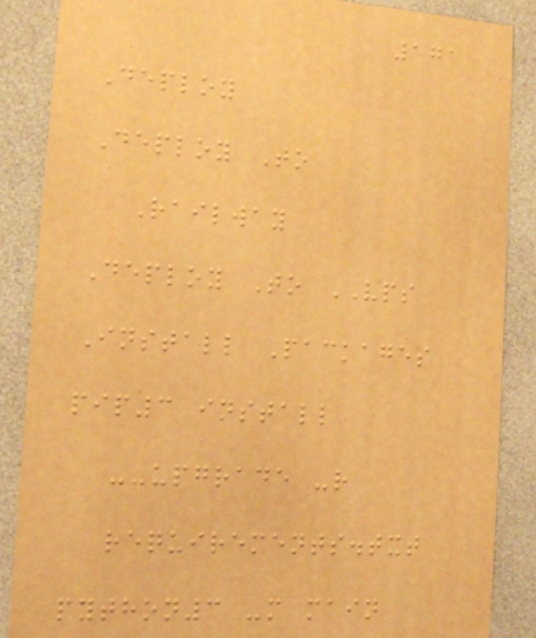171
Deploy
Deploy To
Railway
Deploy To VPS
Install Packages
pip3 install
--upgrade -r
requirements.txt
python3 -m main
